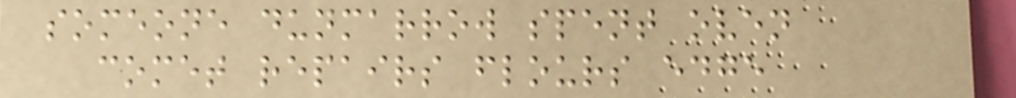someone dunmarrow spent oven
comet repairs flours edge
